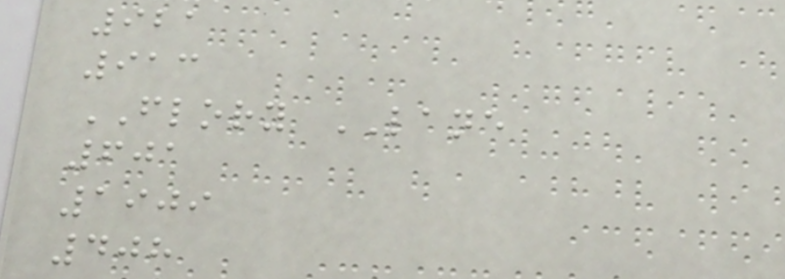921
913
FLORY LANE
601
1909
408
